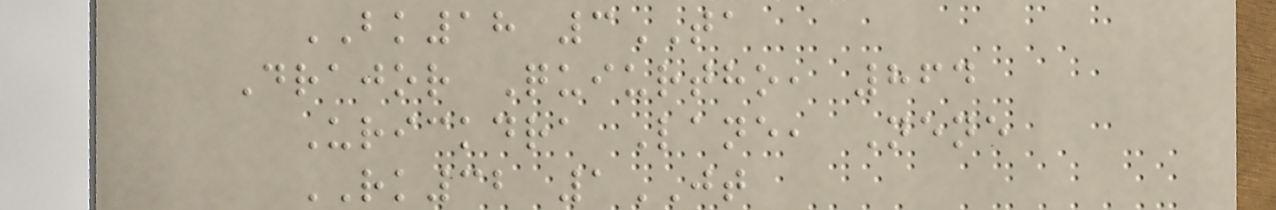BK18 3TA
Drajor Quiurtho, 864
Urickdra Lane, Nene
RK32 1JT
